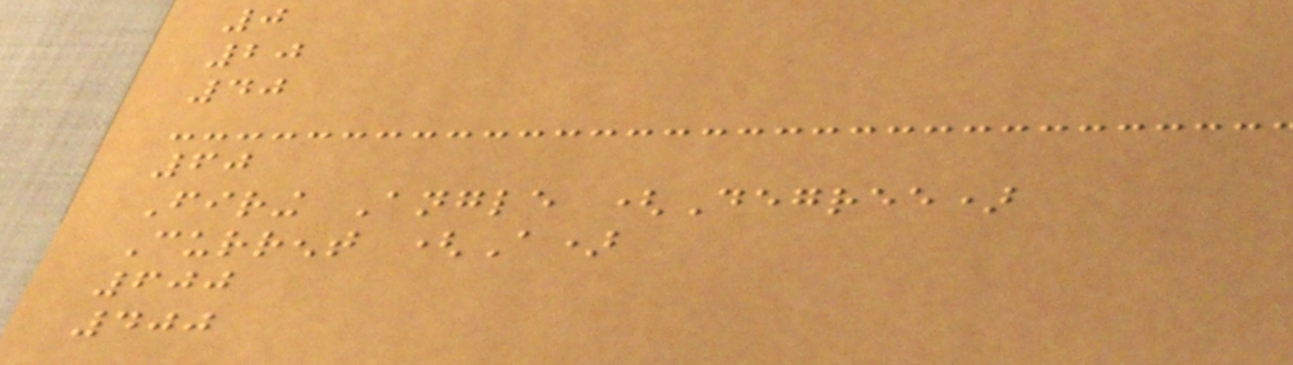0
20
40
60
Firing Angle (Degree)
Current (A)
600
400
